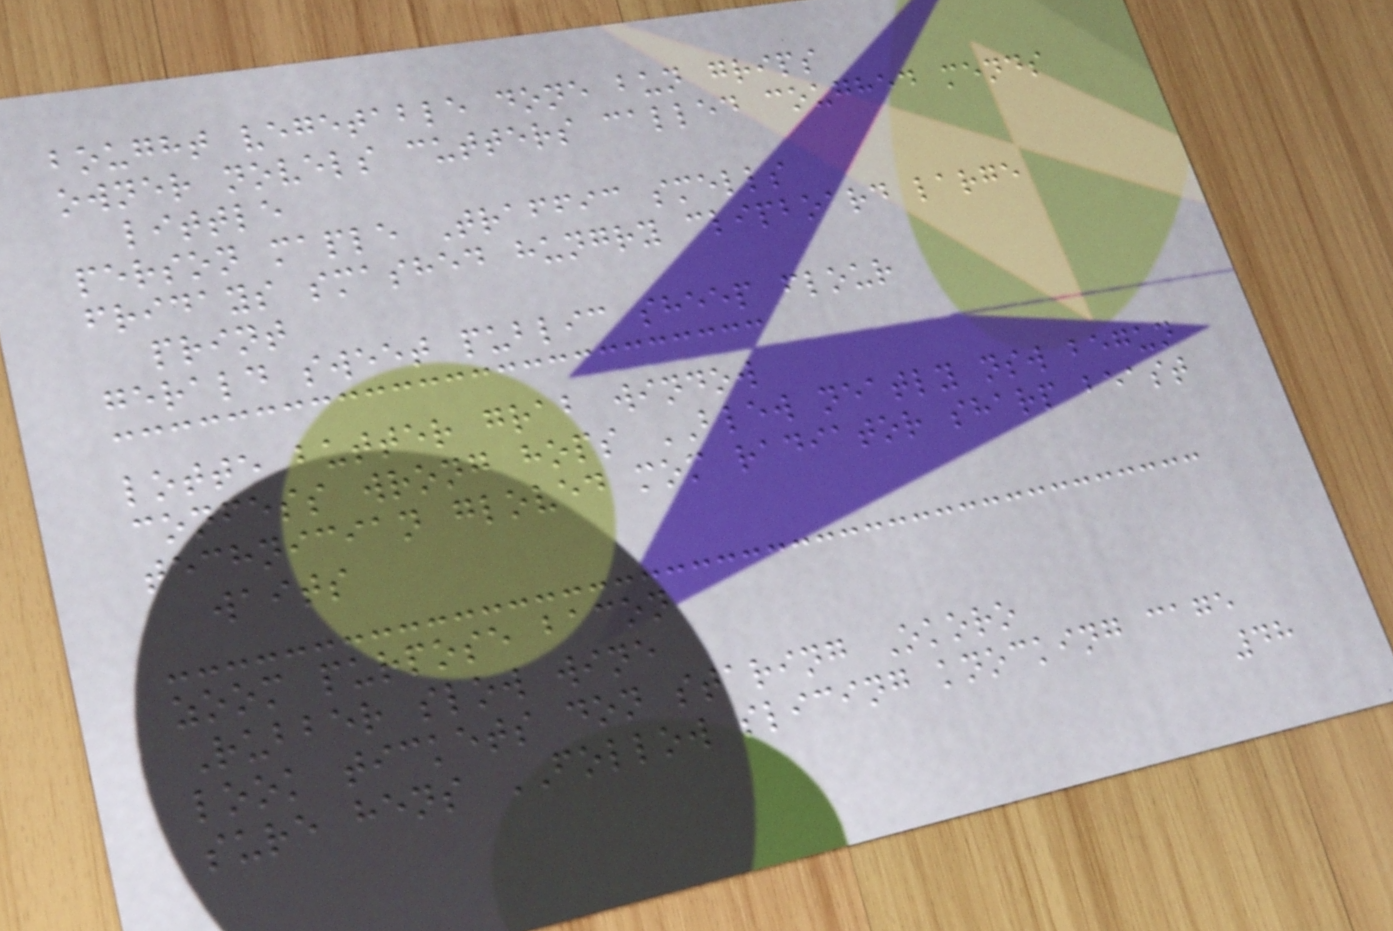bought vegetable done bun grips
owner novels cutters called coughed mends
little
person maple Traffic smells
fridays smashed hungry clipboard large
print
gerald sweet public sheep flour
lotte butter grab window
confess wrong hops BLEW neatly nsw begun
technician gloved mom radiator sharp beast
waits
zoom purpose bacon
Rubber slow wine
look tickets don staring Okoro
sure hens FOLLOW slicing knocking cage
48
